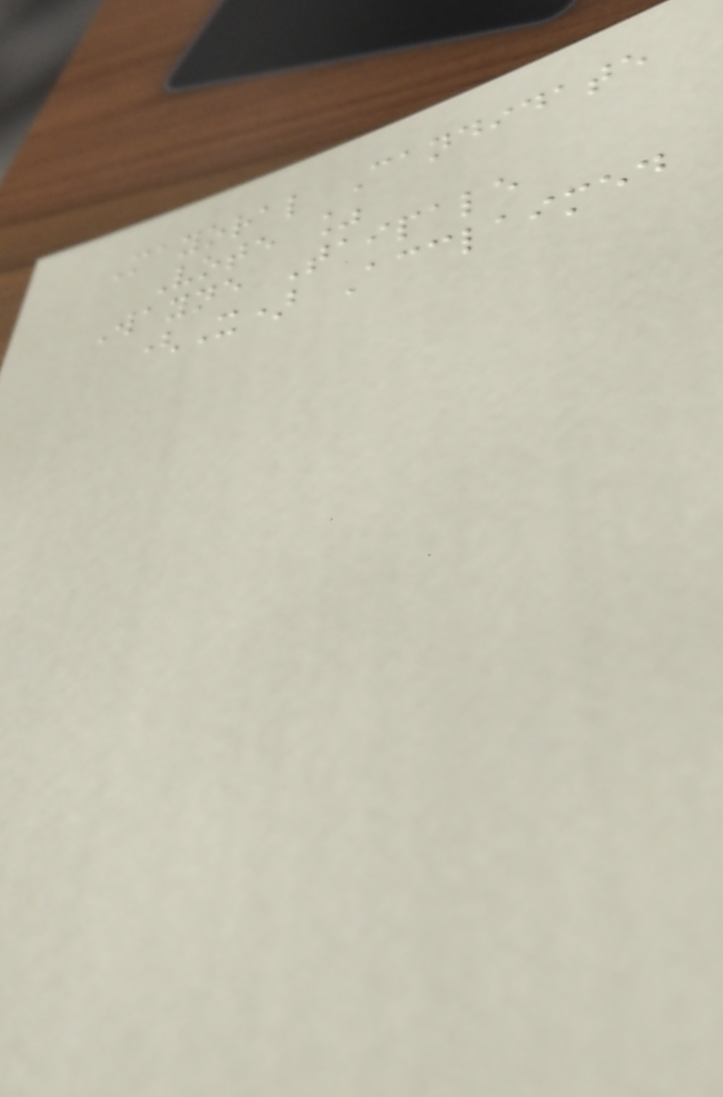Mayoral Candidate
Vote %
Wayne Taipale
(X) Acclaimed
